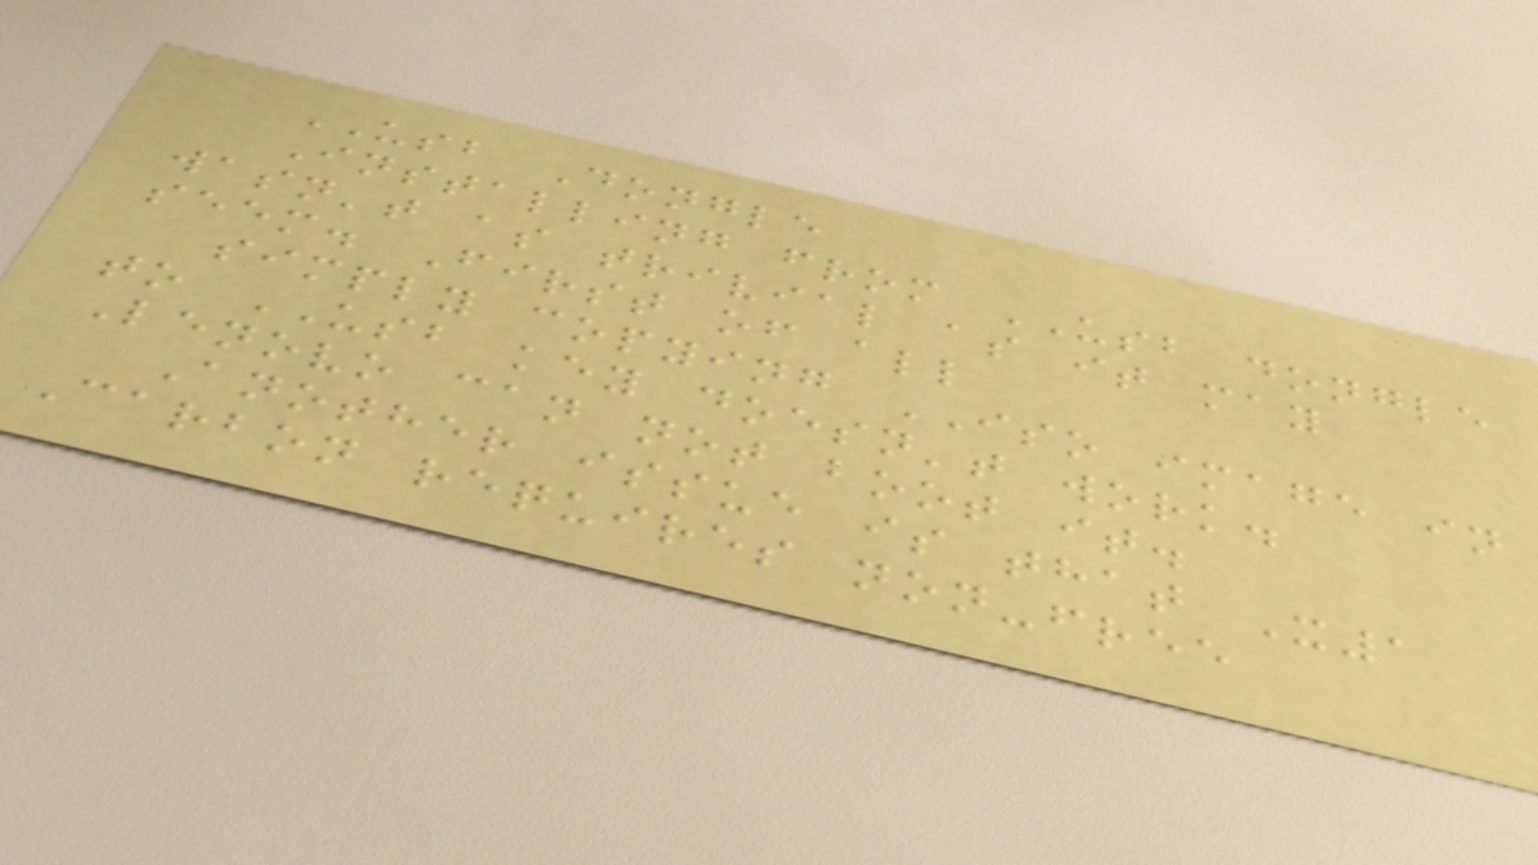USB Dongle
Installing from USB dongle
wasn't as trivial as it may
seem. First of all
simply copying ISO image in
to USB key doesn't work.
Lenovo can not boot it.
Another issue is that X1
Carbon requires non-free
